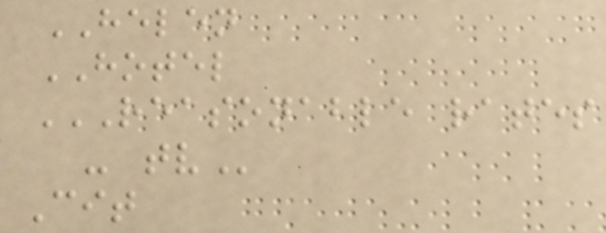HELEN
HOTEL
REASONABLE RATES
- TV
Cit
